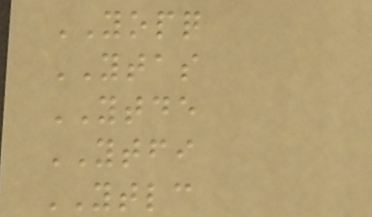YOPQ
YTAS
YTDE
YTFI
YTLC
